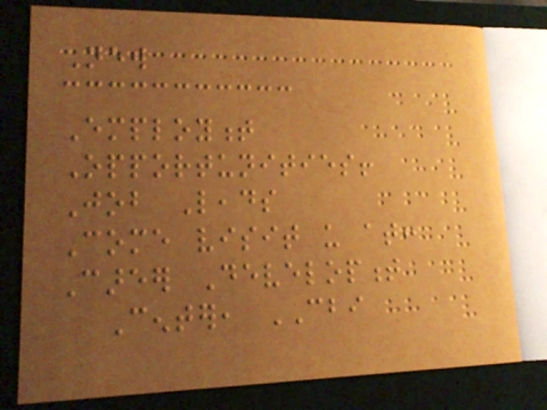New
Employment
Opportunities!
Job Leads
Come visit us at:
Career Development
Center, CBI
